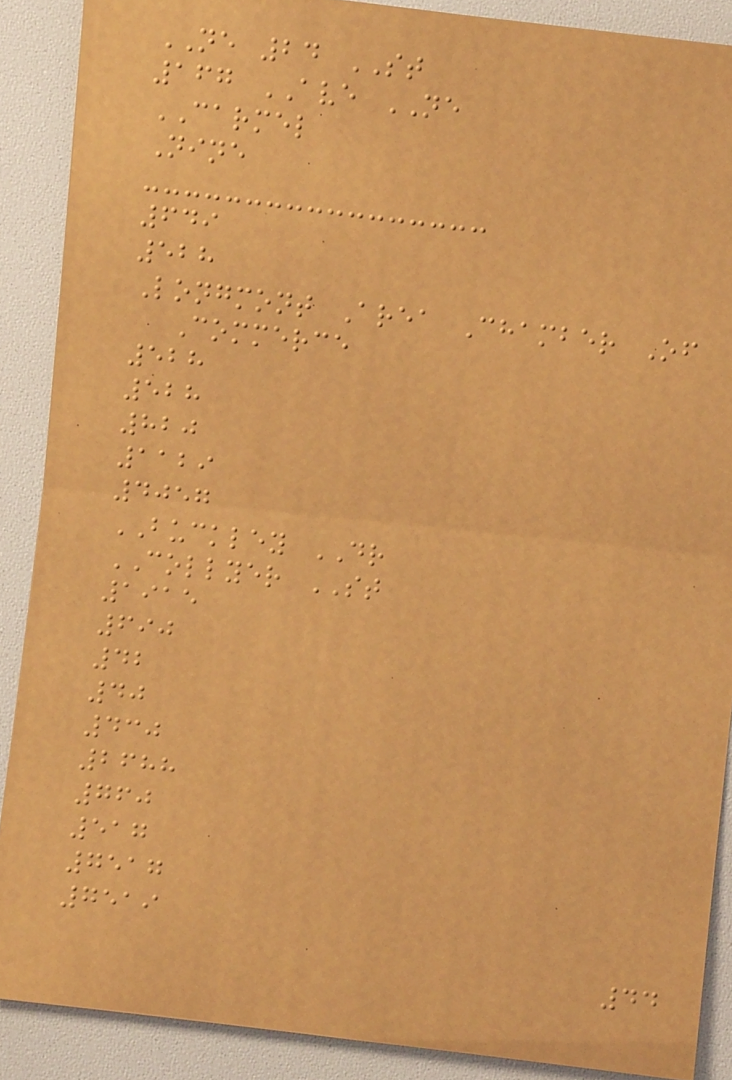NE 24 ST
167 AVE NE
CARMEL
Nine
649
528
Longmont Area Chamber Of
Commerce
528
528
820
1129
4057
BUCKLEY DR
COLLYER ST
1915
690
42
40
430
2688
760
517
7517
7519
44
